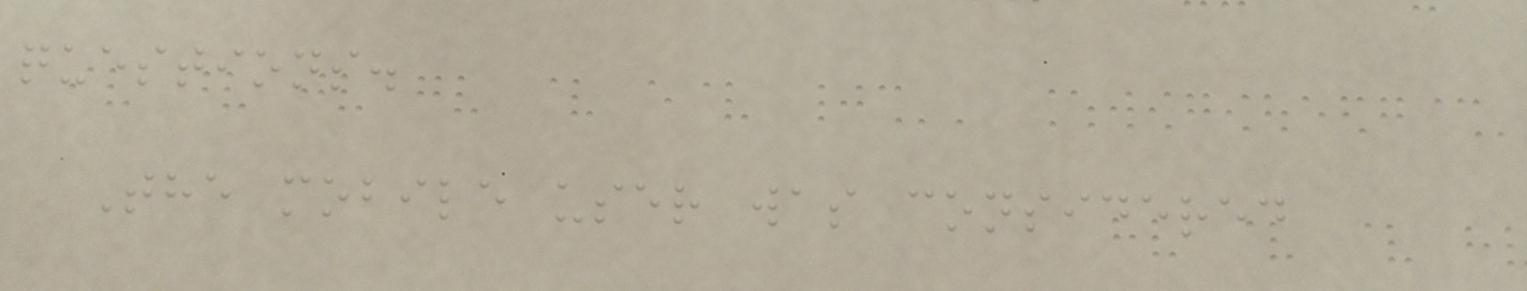questions.
The mobile user was considered
